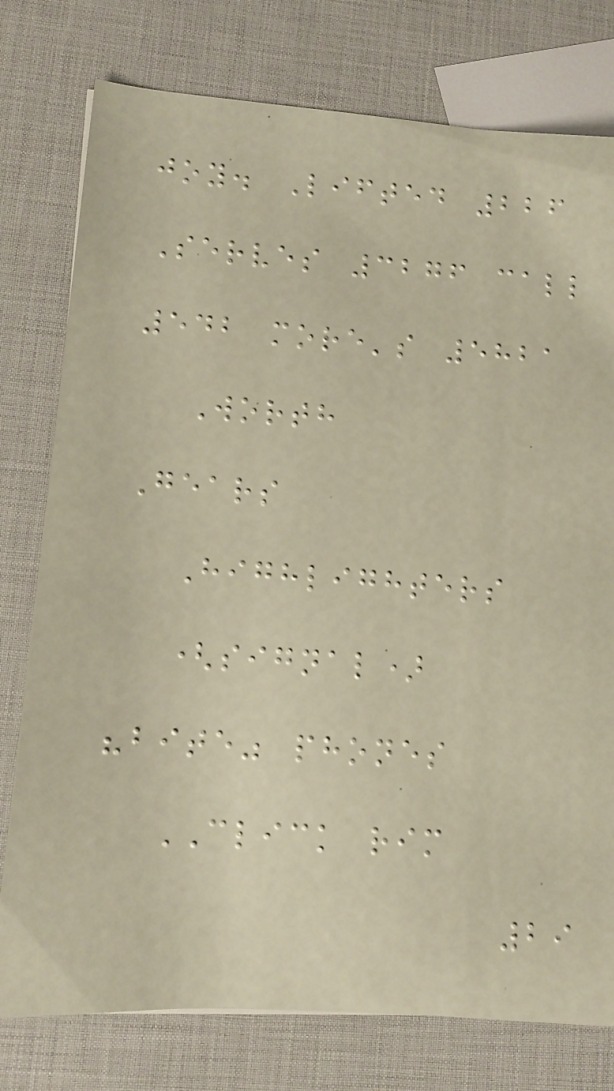joy. Lifted 226
Serves 3276 call
542 more's 5821
Worth
Gears
Highlighters
(signal)
"bite" phones
CLICK rim
29
